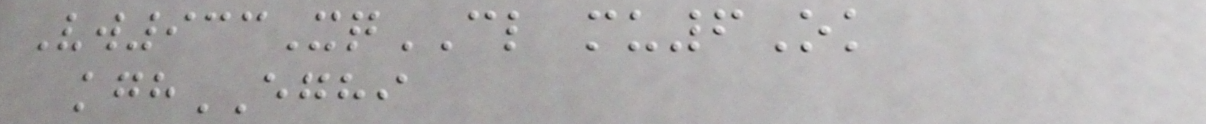Vw933XqCL mu6Ok
kghEGHI
